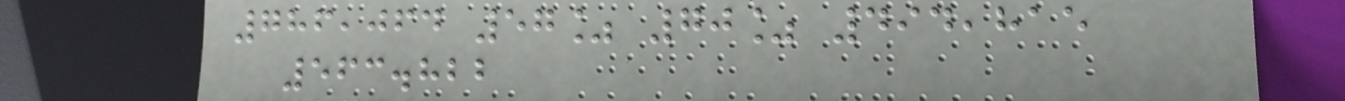786,064 57% 70% 494,815
563.822
